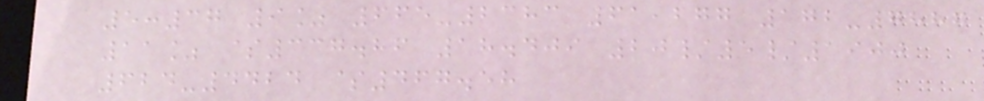5:37 9% 665-2383 61,277 172-7887
11% $337.86 18.409 20/5/1900
624-4424 $467.58
